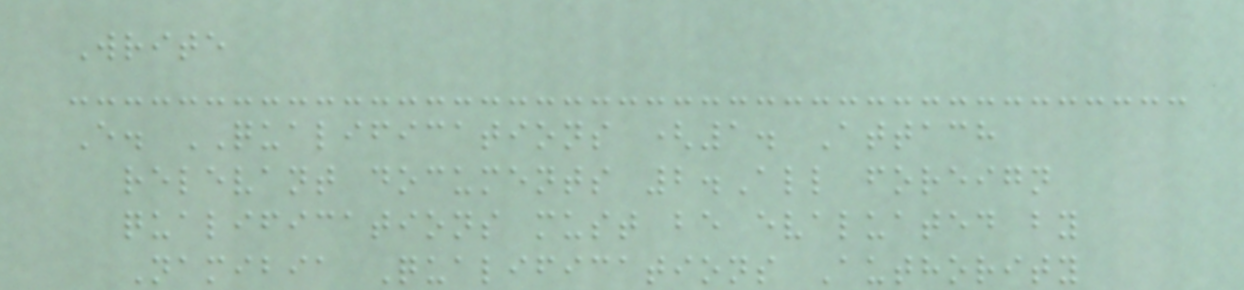Write
E. QUALIFICATIONS (1. Attach
relevant documents 2.All foreign
qualifications must be evaluated by
Namibia Qualifications Authority
